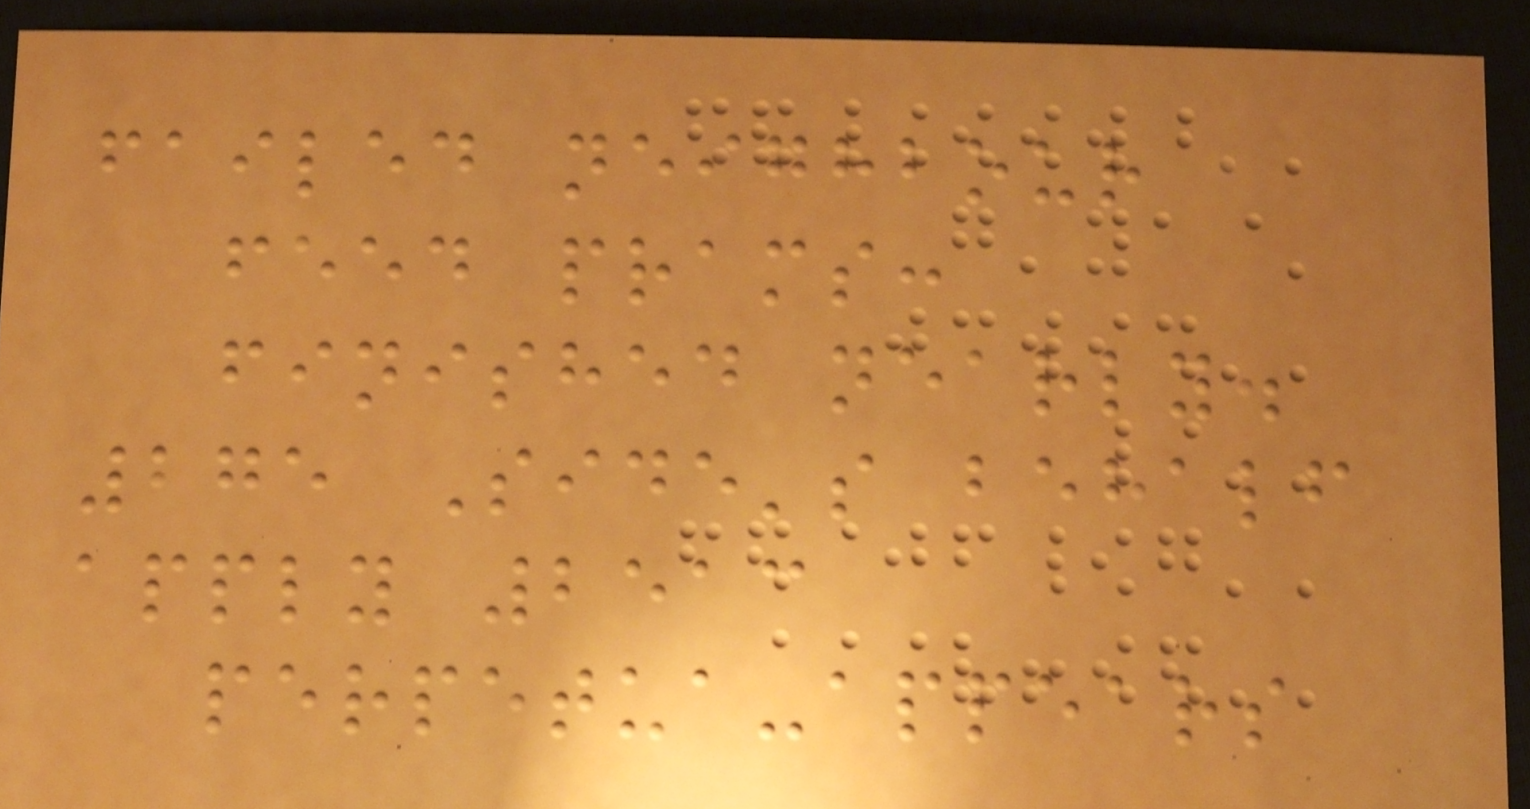failed neighbour
feed prams:
finished nearly.
275 Side's behalf
apply 2513
perpetua-appears
